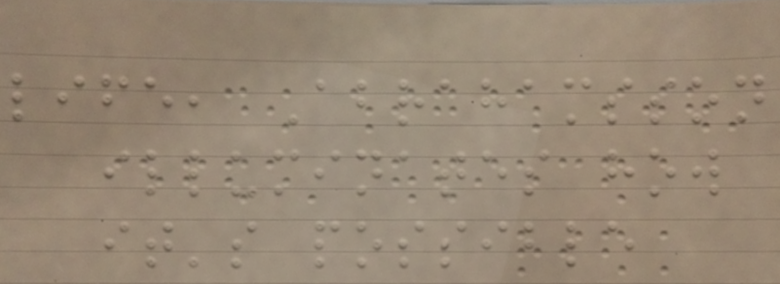life, Abrahamsson
illuminates how
it's possible
